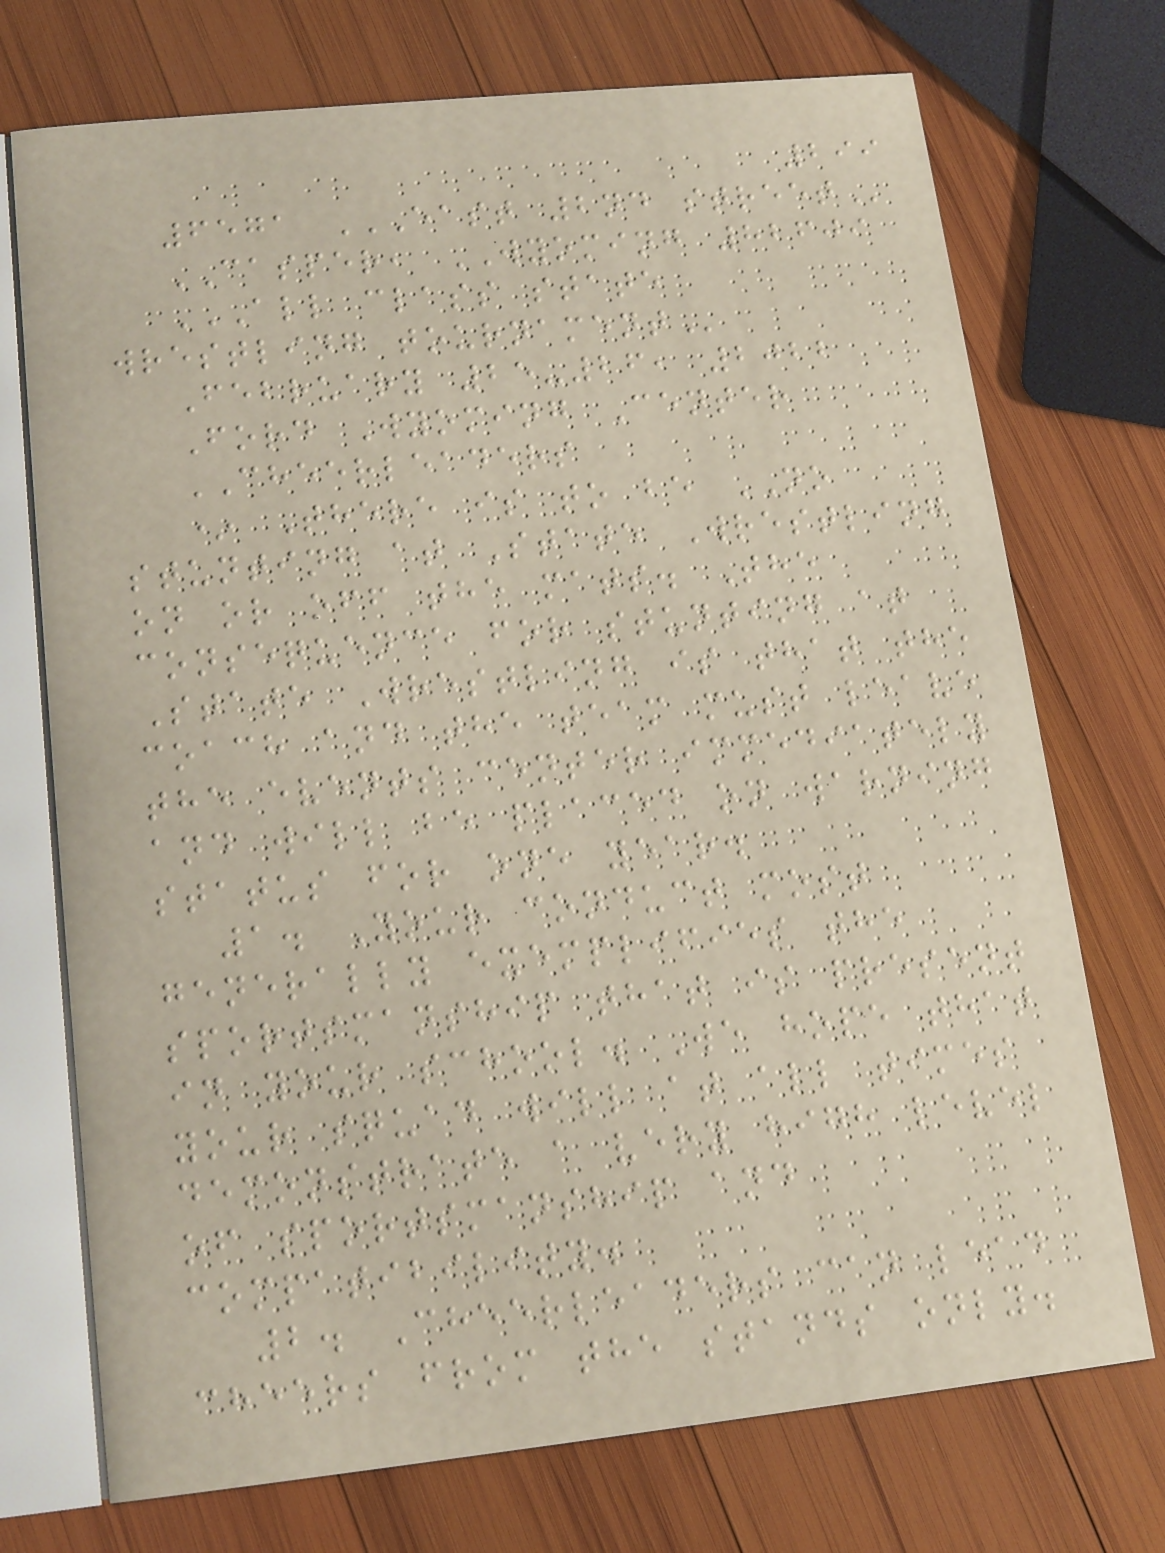299
6571 EAST 2ND STREET
CASPER, WYOMING 82609
ALL CLASS STATE
WRESTLING TOURNAMENT
February 25-26, 2022
Ford Wyoming Center
CHEERLEADERS
* There is to be NO
stunting at State Wrestling
on or off the mats. The
consequence for stunting at
State Wrestling is that the
coach and the team must leave
the events center immediately
and will be placed on warning
status for one year.
1. Your conduct most
generally exemplifies the
sportsmanship that is present
in your school. We hope that
your squad will at all times
demonstrate a very high level
of sportsmanship and
compatibility.
2. Cheerleaders can lead
cheers from the stands only.
